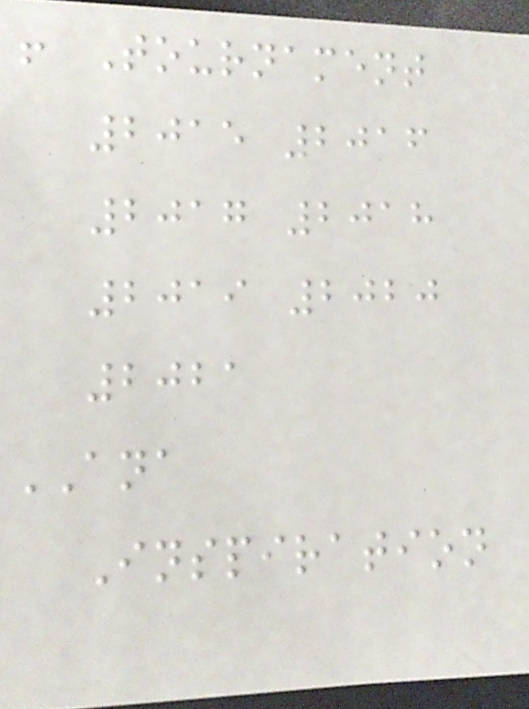! Tournament
2015 2016
2017 2018
2019 2020
2021
ANA
Inspiration
